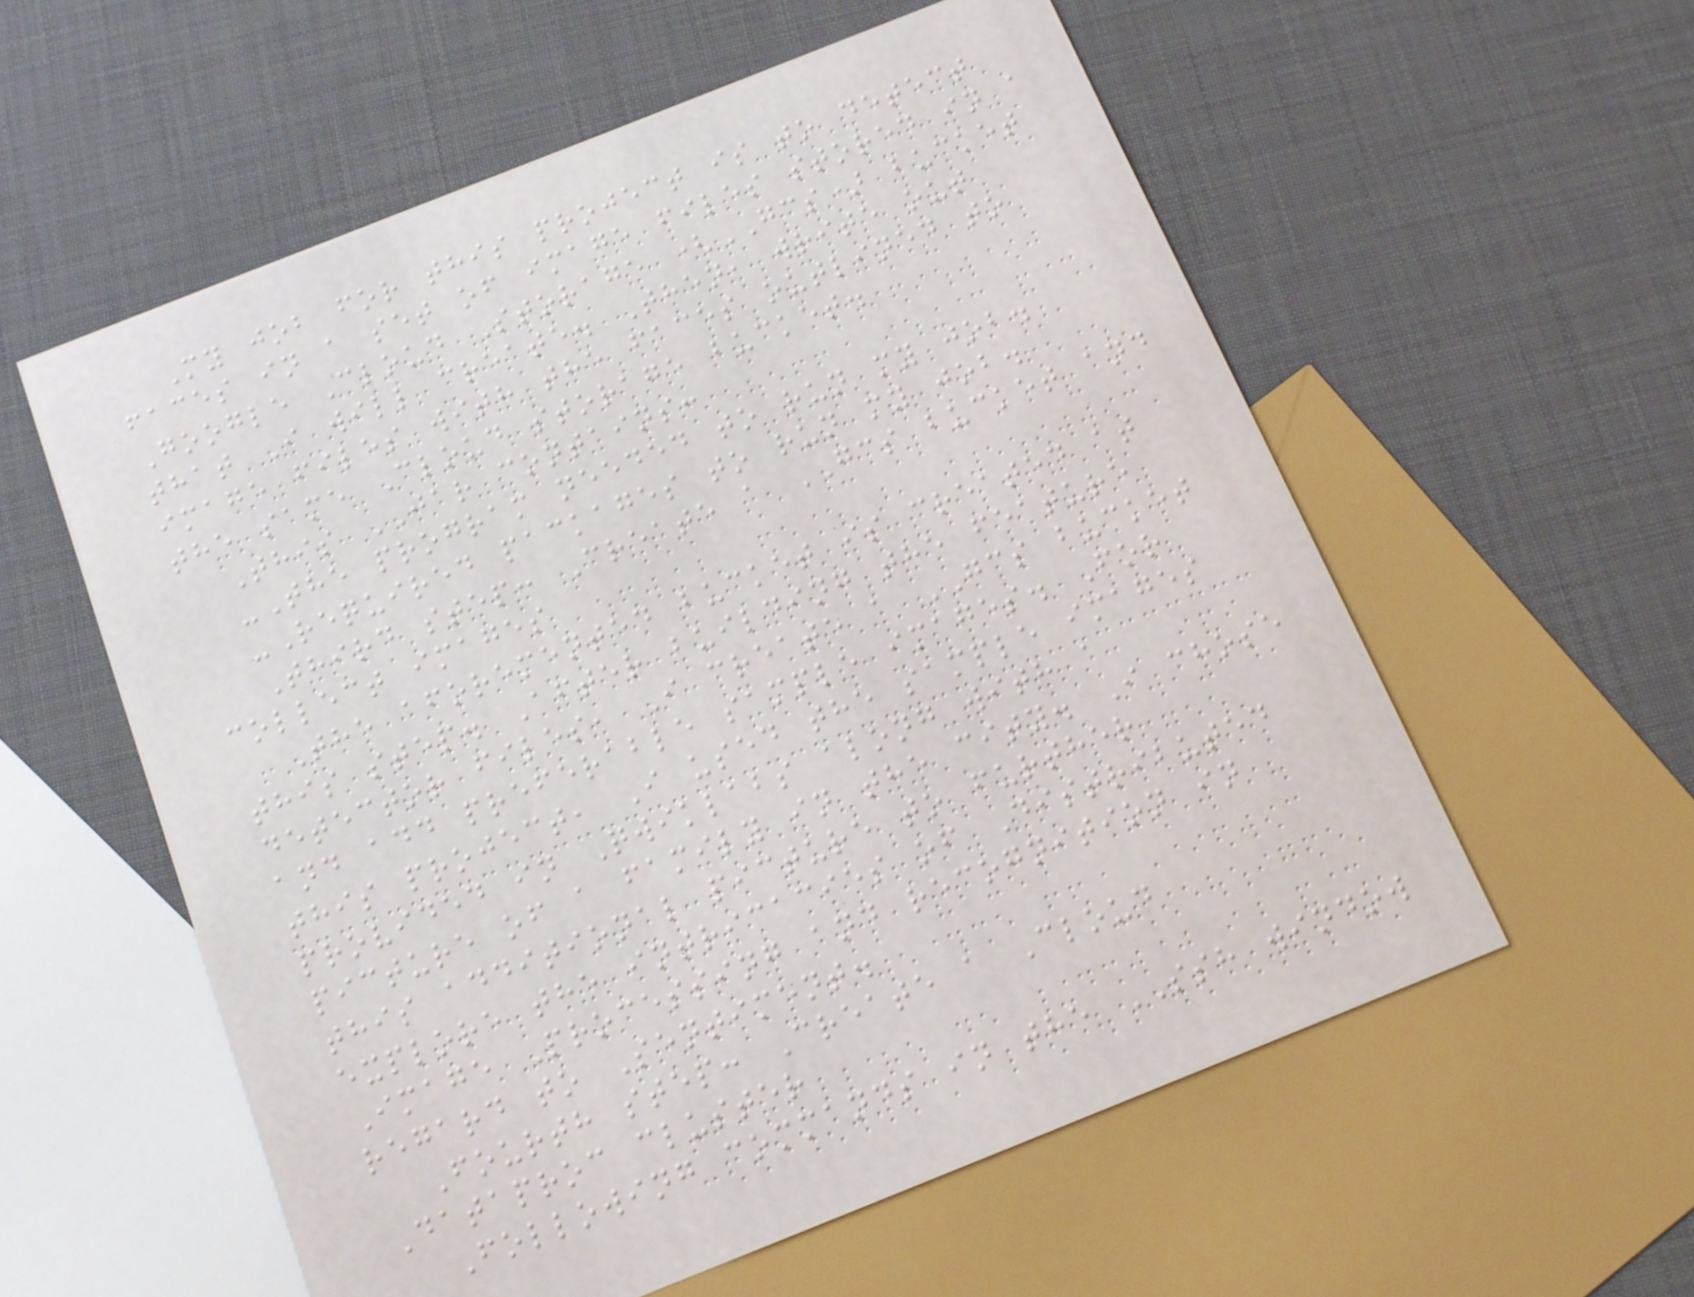My job for this project is to detect
faces in a set of image files stored in a
Google Cloud Storage (GCS) bucket
that I will create. Then, write out
image files with the faces outlined to
the same Cloud storage bucket.
This JAR contains:
-The program needed to run my job.
-Required packages to run my job.
Third step: Create a GCS bucket and
collect images
The aforemented bucket is created at
this step. After building the feature
detector files, I create a GCS bucket
and add preferable sample images. For
this project, I used the sample images
provided in Qwiklabs along with a
picture of a family in the city. I chose
this additional picture to further
explore the intricacies of Distributed
Image Processing and recognition in
regard to Sentiment.
Fourth step: Create a Cloud
Dataproc cluster
Following commands in the SSH window
